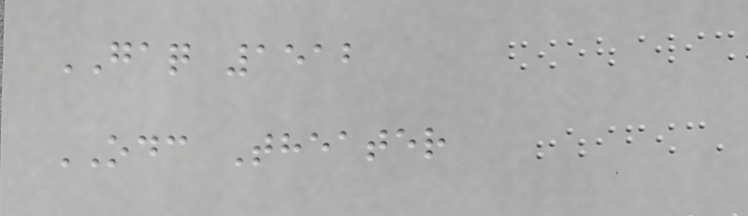GAQ 1512
ODC Theater
